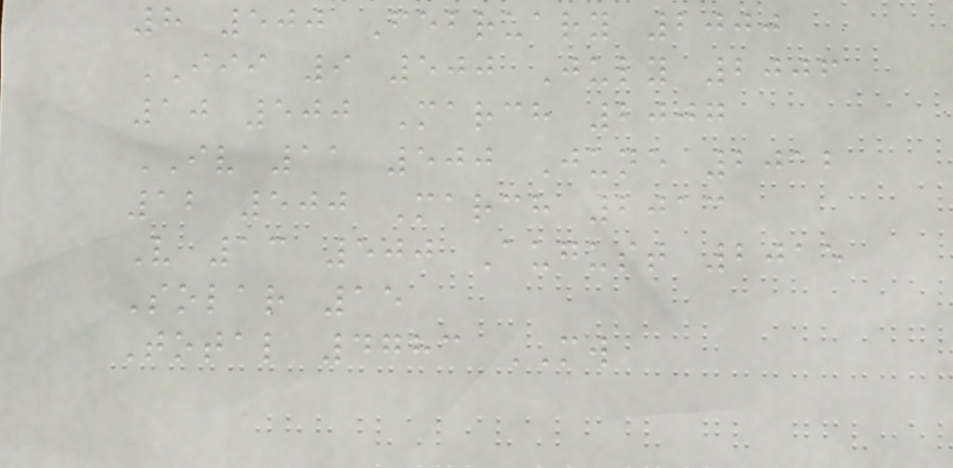8 500 February 2000
III 9 500 July 2006
10 500 March 2007
IV 11 500 June 2012
12 500 March 2013
V 13 500 August 2015
Solar 15
Total 4783 MW
